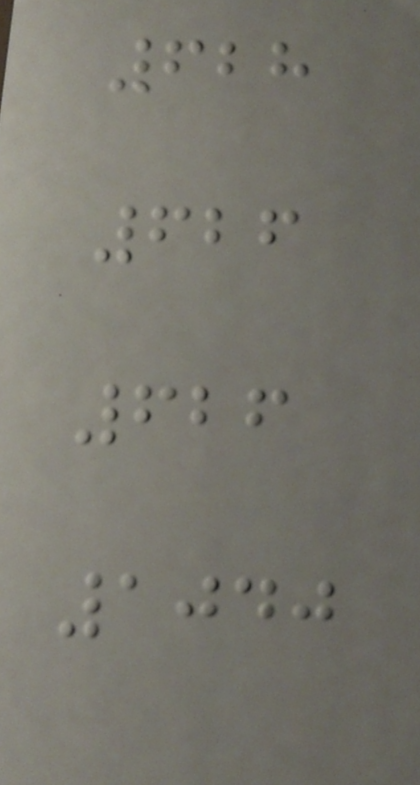628
626
626
1040
